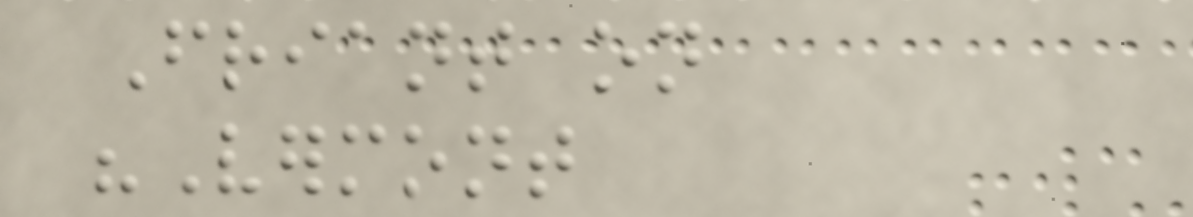Friant on
"Vermont
